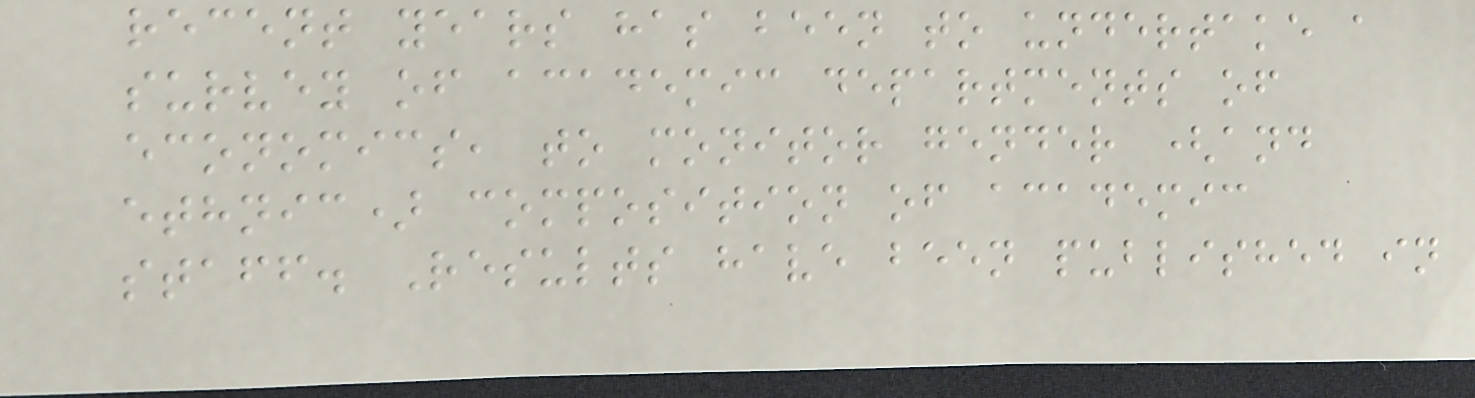recent years has been to undertake a
survey of academic departments of
economics, to monitor gender (and
ethnic) composition of academic
staff. Results have been published in
